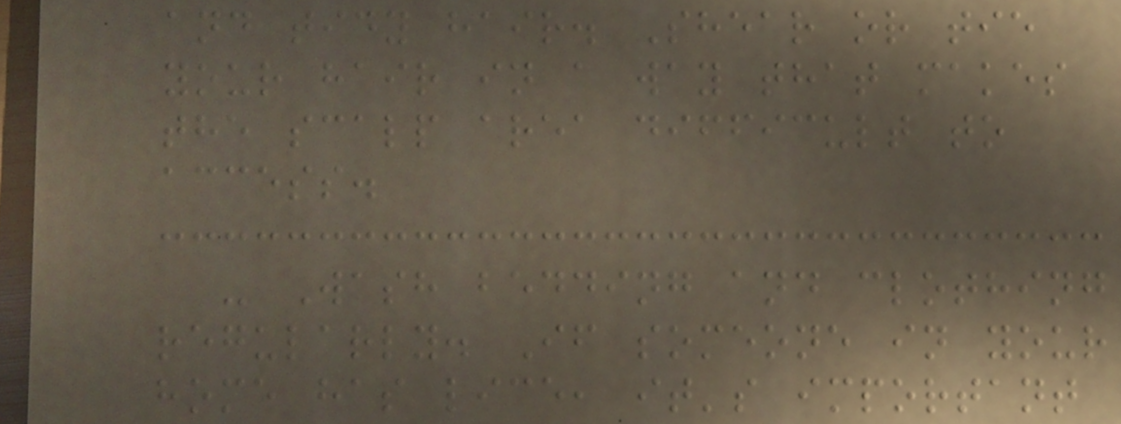and tidy hair. Shear or tie
your hair in a way that makes
the scalp area difficult to
access.
- Wash bedding and clothing
regularly. If someone in your
home has lice, it's important
